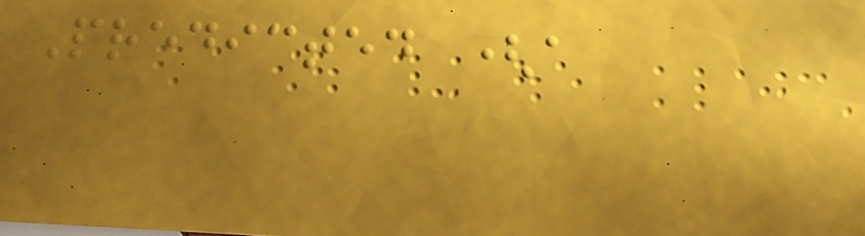Predicted (a
